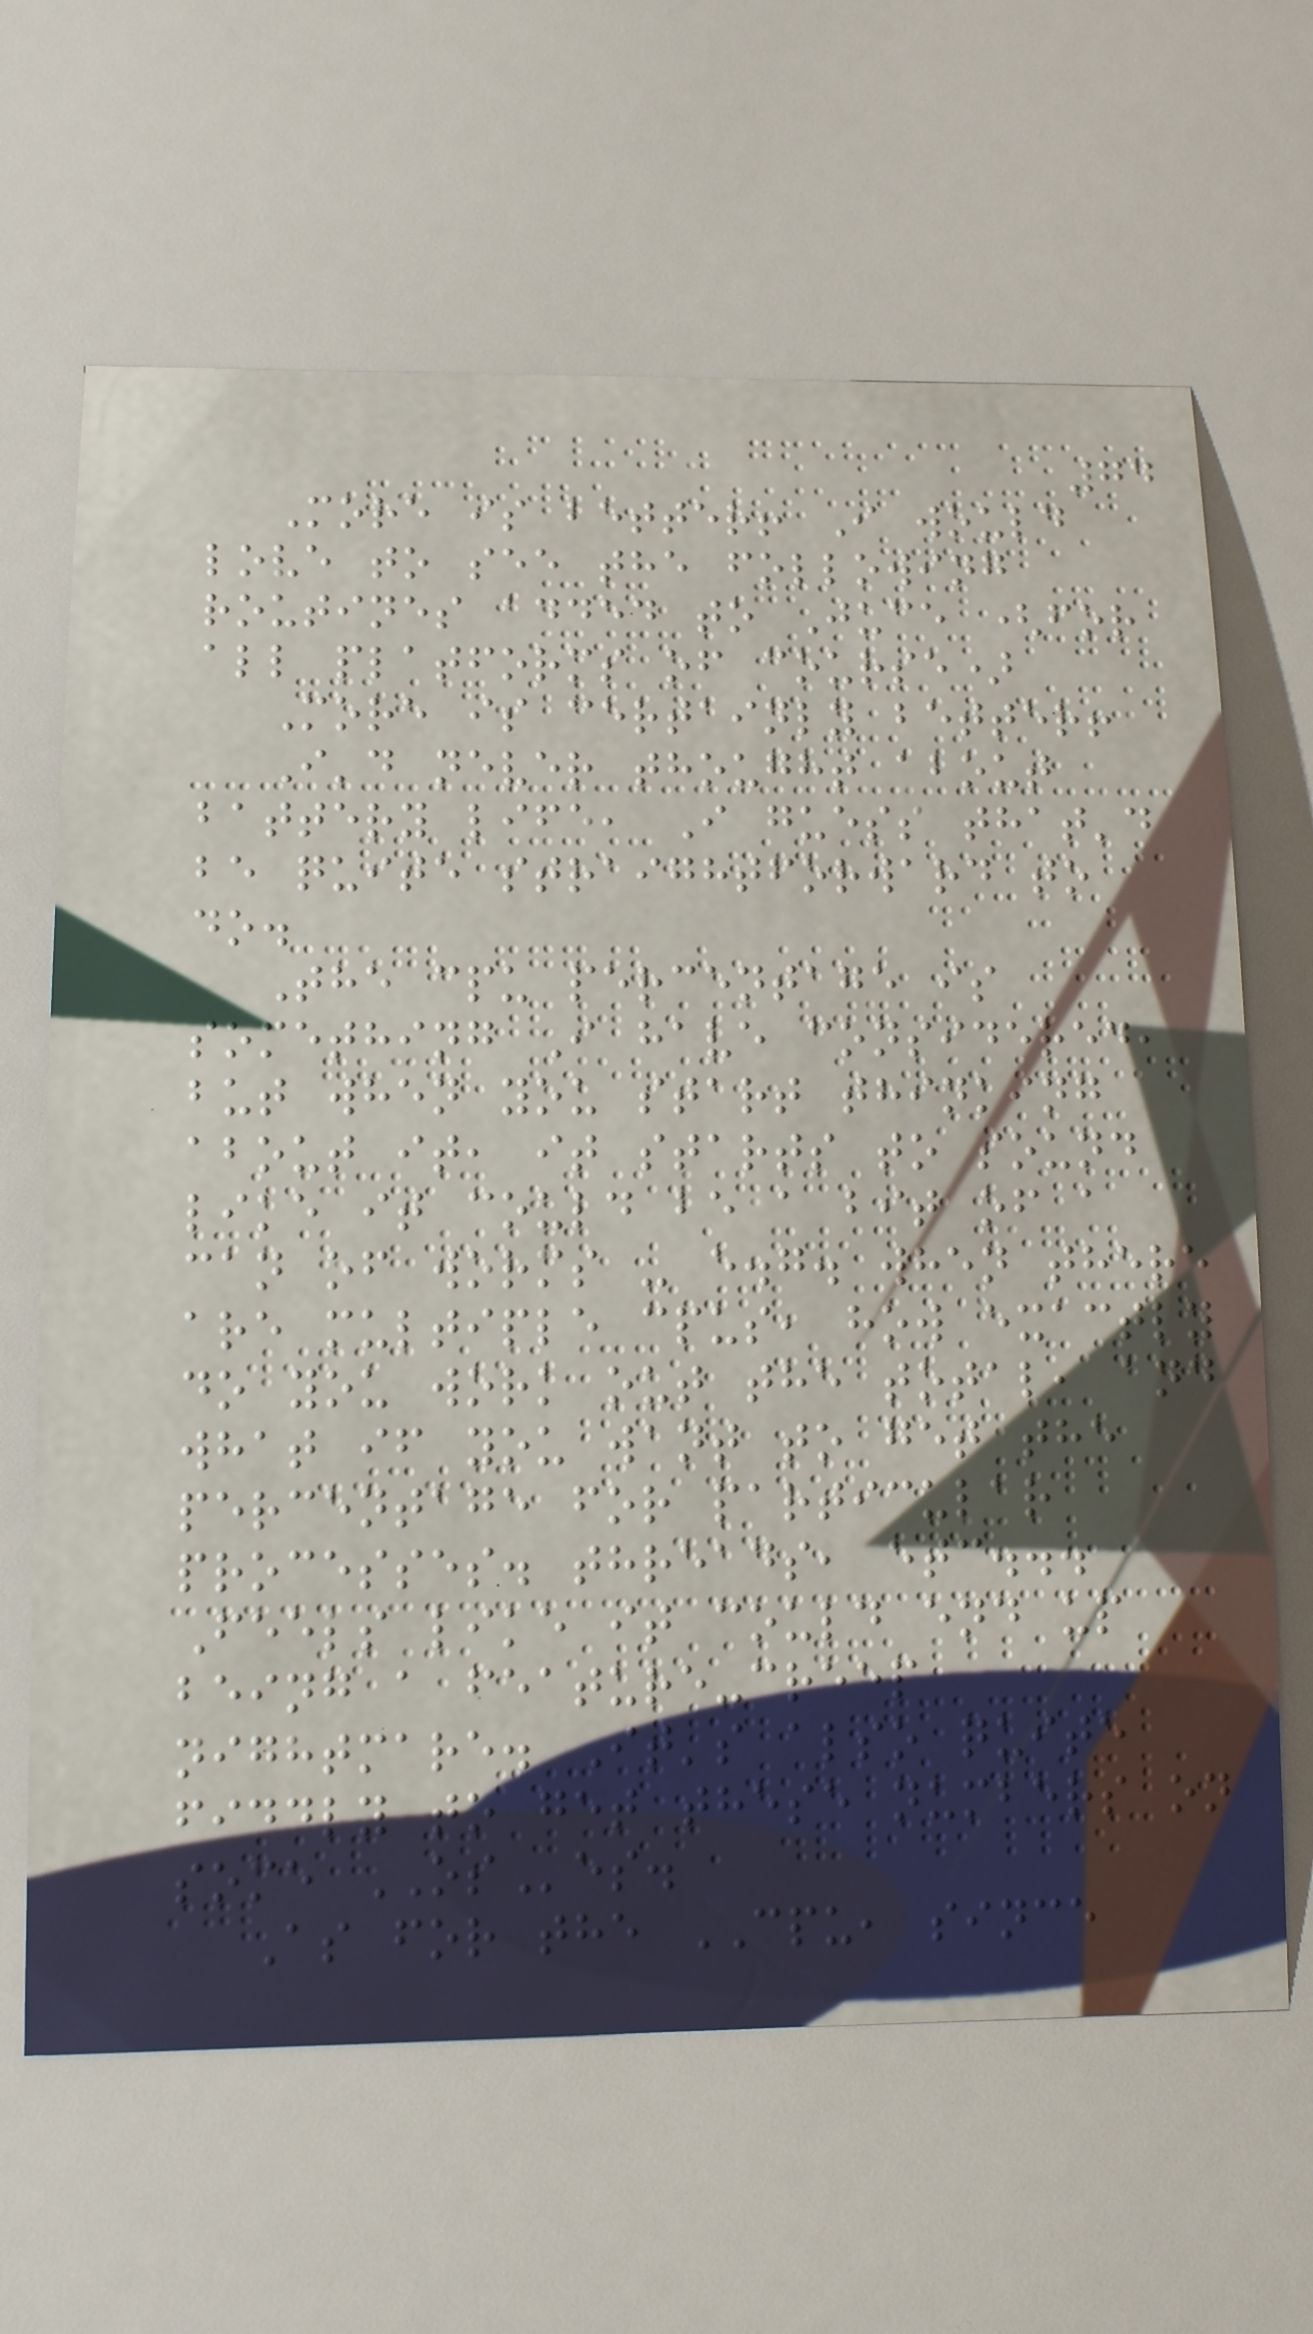74
More is better! I would
love to see the following
routines added to Juce (for
all platforms of course)
More is certainly better!
I'd never thought about
battery life, I guess that'd
be quite straightforward to
do.
The cpu percentage is
something I have considered,
but when you start thinking
about it, it starts to sound
like it could be a bit of a
can of worms - e.g. when there
are multiple cpus, how exactly
do you work out the total, and
what if you want to get the
percentage for particular
processes. threads, etc...
Feels like it could end up
being a feature-creep
nightmare. It's also quite
fiddly to get these numbers on
some OSes.
As for the CPU, since
